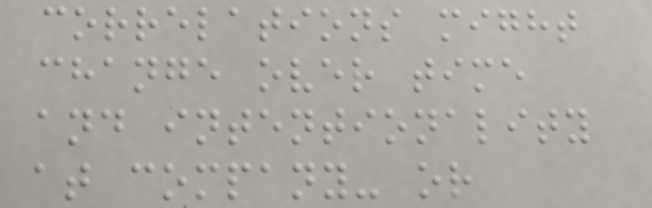correlations might
change over time
and intentionality
at company- or
